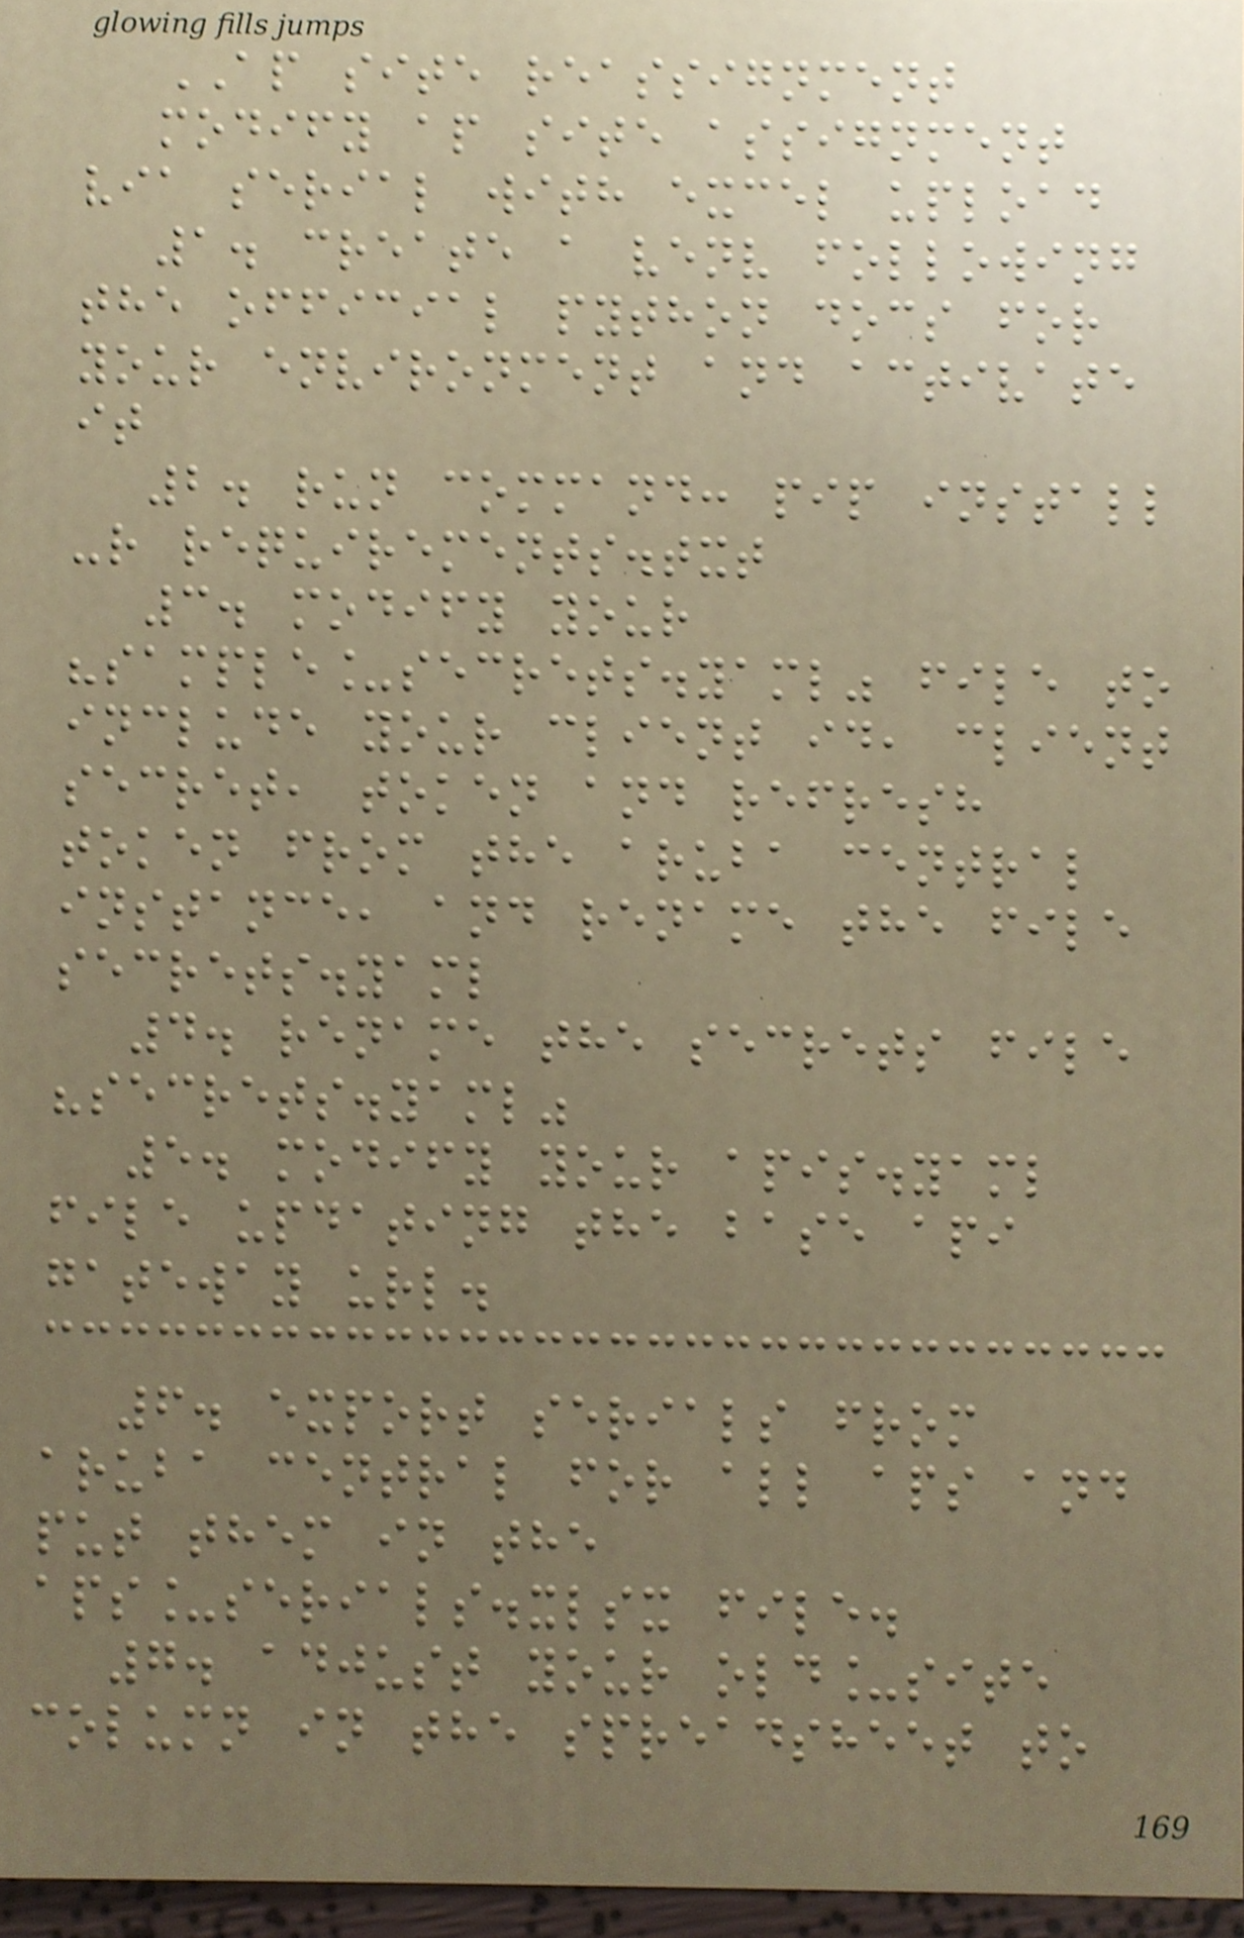AP site reassignment
modify ap site assignment
via serial with excel upload
1. create a venv following
the official python docs for
your environment and activate
it
2. run command: pip install
-r requirements.txt
3. modify your
"sample_secrets.yaml" file to
include your client id, client
secret, token and refresh
token from the aruba central
instance, and rename the file
secrets.yaml
4. rename the secrets file
"secrets.yaml"
5. modify your apis.yaml
file updating the base api
gateway url.
6. export serials from
aruba central for all aps and
put them in the
aps_serials.xlsx file.
7. adjust your old_site
column in the spreadsheet to
